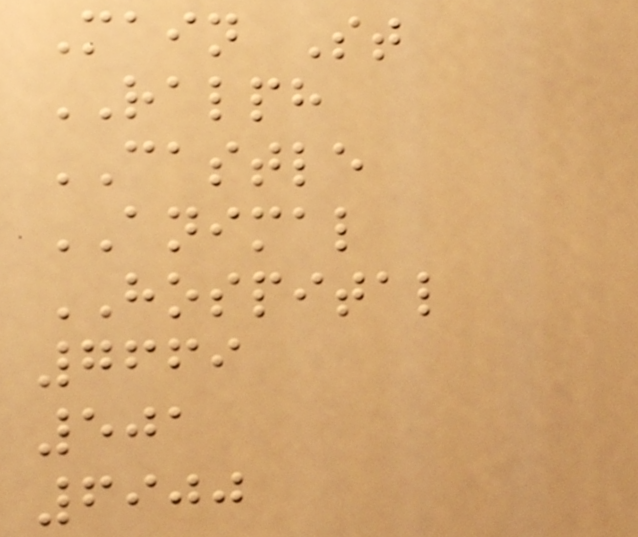Main St
RALPH
CASTLE
ANIMAL
HOSPITAL
7669
501
6900
